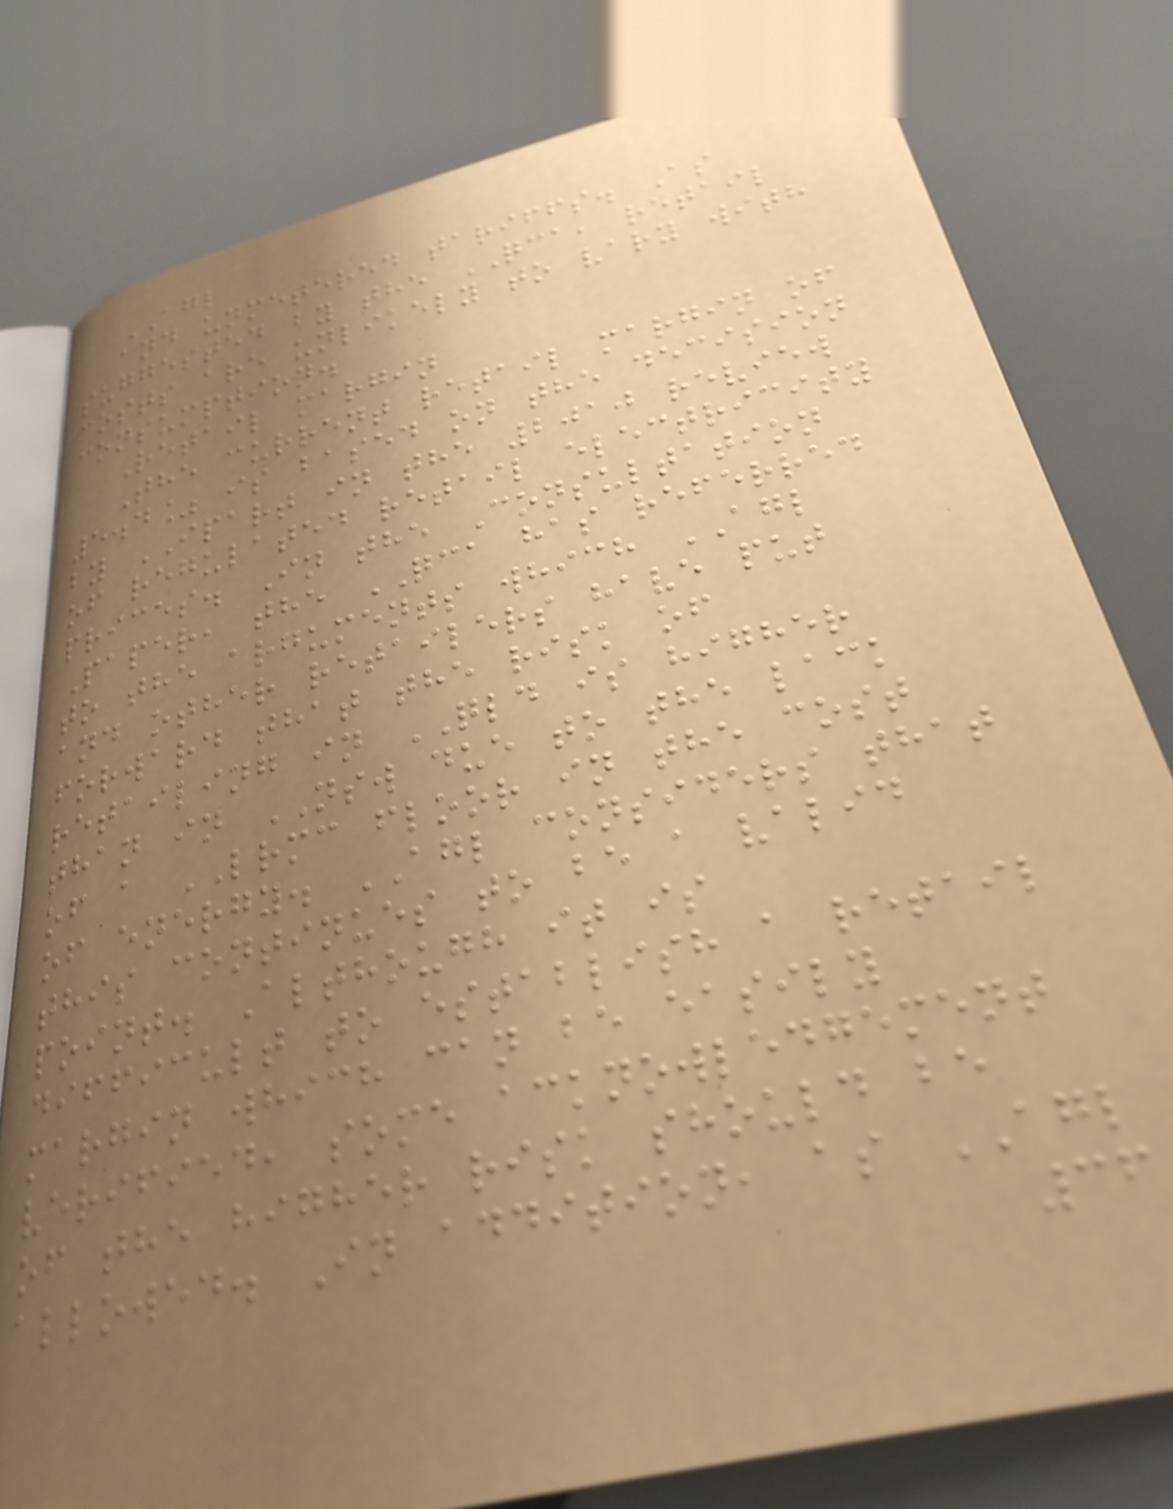AGL
and unmetered tariffs. As
suggested by the QCA, retail
costs are unlikely to vary with
consumption.
Retail margin
The current retail margin of
5.4% is based on the decision
by IPART in the 2010 review
of regulated retail electricity
prices. In the Consultation
Paper, the QCA has referred
to the arguments which AGL
and other retailers have put
forward that the risk of
retailing in QLD is higher
than in NSW due to the lack
of a LRMC floor in the cost
of energy. AGL considers that
this continues to be a valid
point. Although it is
difficult to establish a retail
margin which can be easily
verified, some acknowledgement
of the higher risk should be
allowed. In addition, as AGL
36
